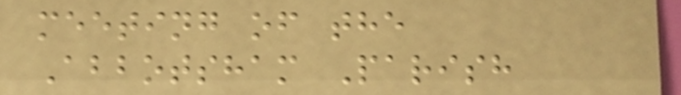meeting of the
Abbotsham Parish
